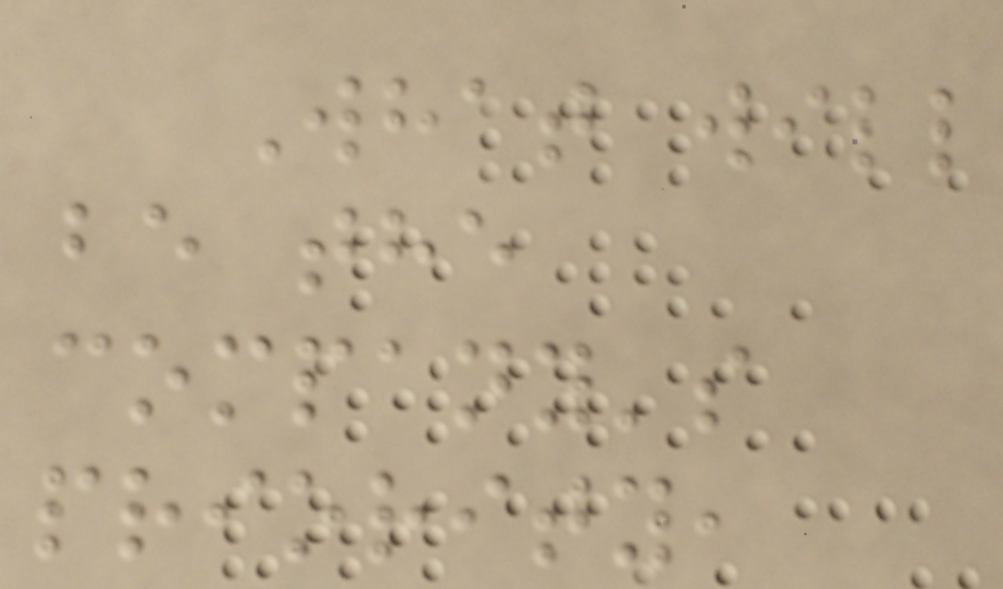What will
be the
company's
priority,
